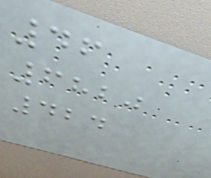46
6820
424
